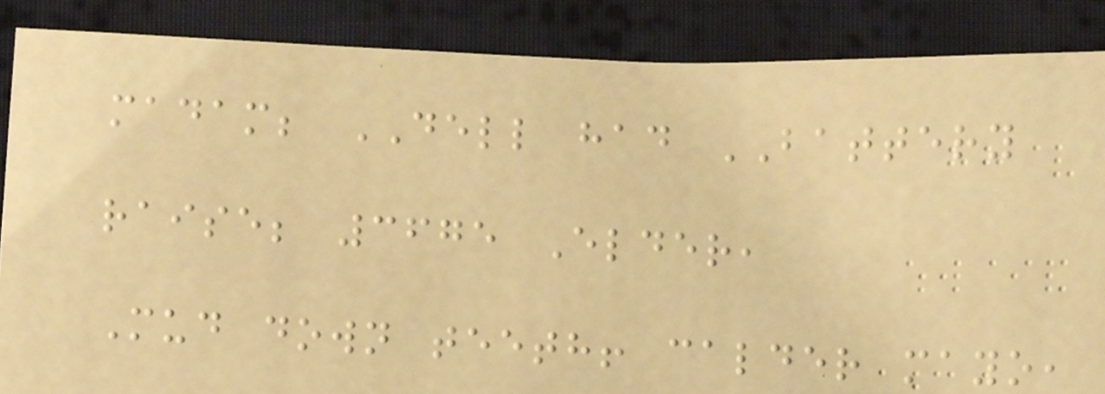madam; DELL had BATTERY
raise; 3675 Elder,
Mud down teeth! calder mayo,
